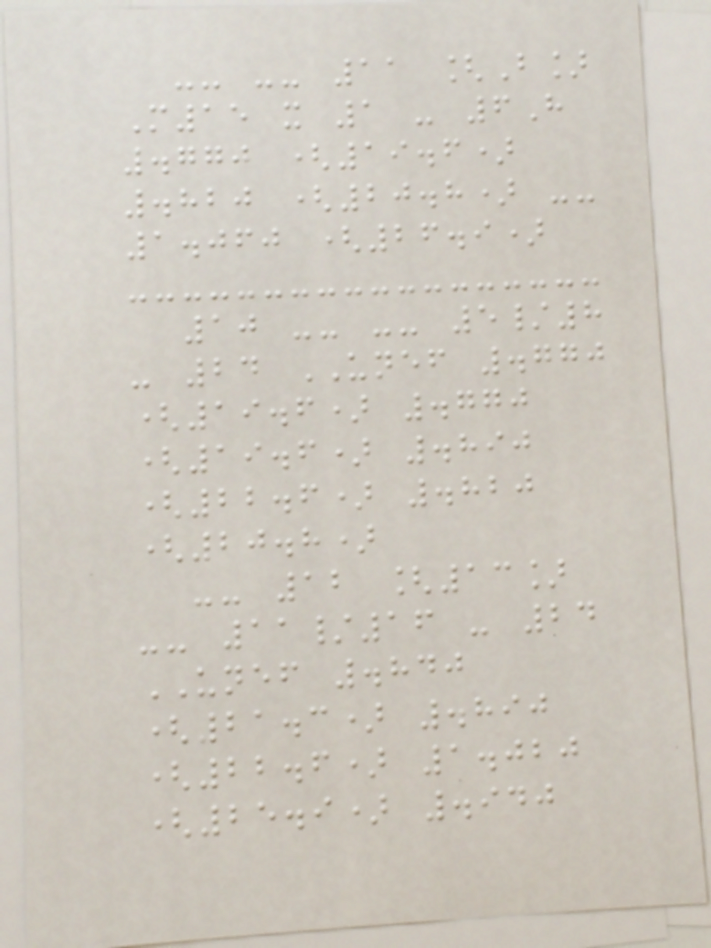-- -- 11 [B]
M15 x 1 - 6H
.770 (19.6)
.820 (20.8) --
1.060 (26.9)
10 -- -- 5/8
- 24 UNEF .770
(19.6) .770
(19.6) .890
(22.6) .820
(20.8)
-- 12 [13]
-- 11/16 - 24
UNEF .840
(21.3) .890
(22.6) 1.020
(25.9) .940
